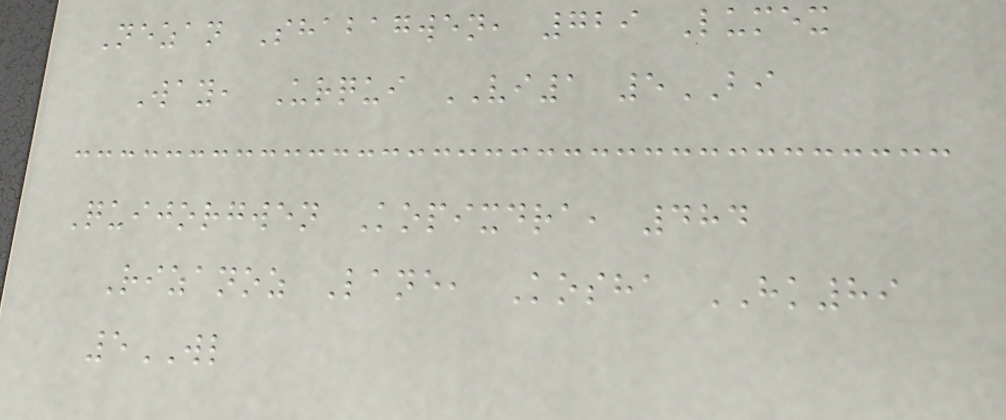Nezan Shabagwen, 729 Lumex
Way, Urqui VI1 5BI
Quijorgwen Kopixdra, 484
Rizanoz Lane, Kosha HK89
5WL
